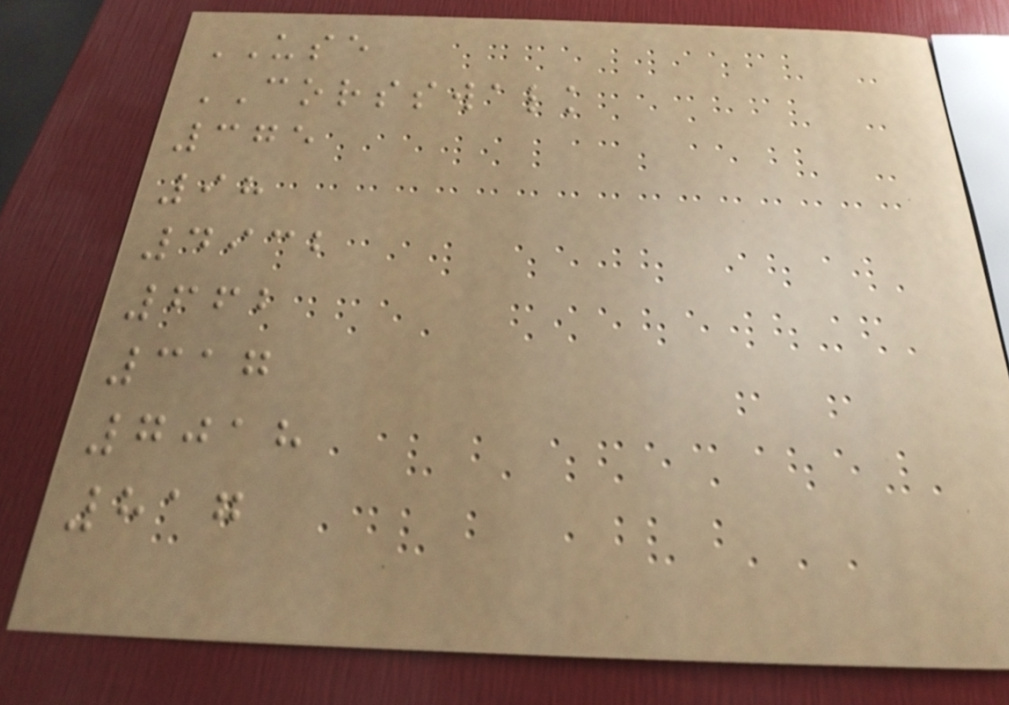USE
CORSSWALK
375
98
4932
662
317
7018
817
